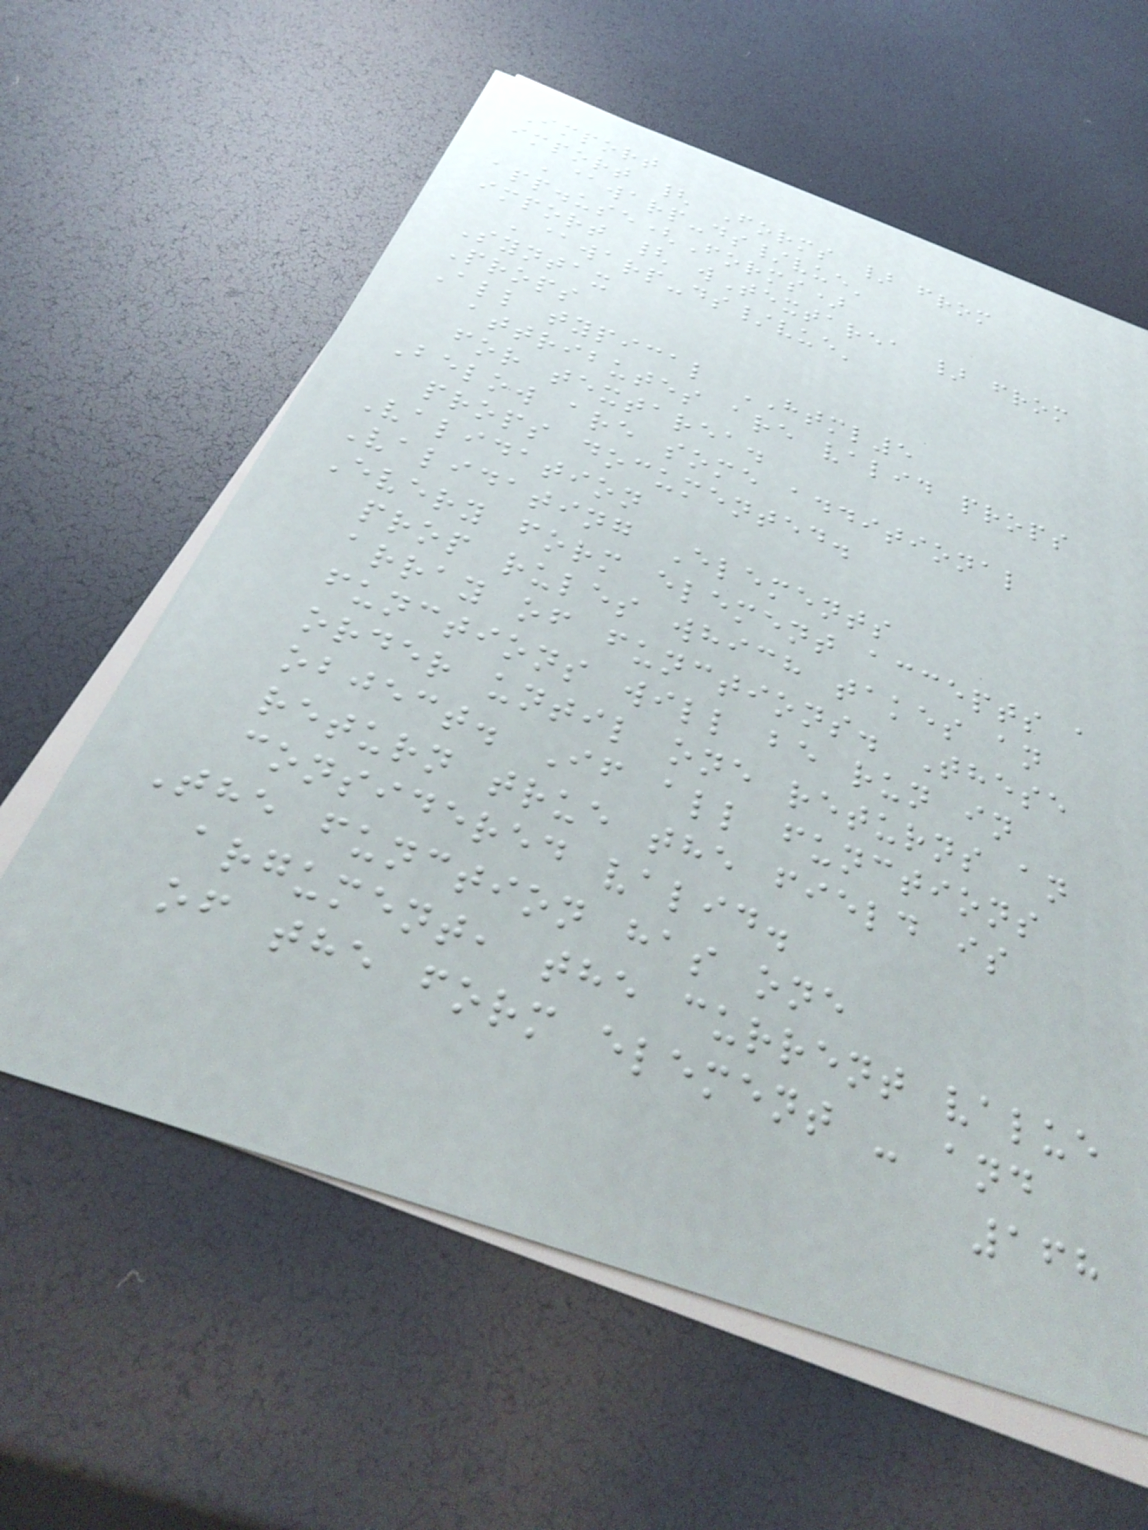Import
import { Forms } from
'@warp-ds/vue'
app.use(Forms)
import { wTextarea } from
'@warp-ds/vue'
Syntax
Props
All typical HTML5
attributes are valid props
for textarea.
Below are some additional
props documented.
Validation
Validating Elements
Every form element accepts a
prop rules which takes an
array of functions. These
functions will be run in
order until one returns an
object. If all functions
return true the field is
considered valid.
The function has one
argument, the current value
of the form element - and
168
